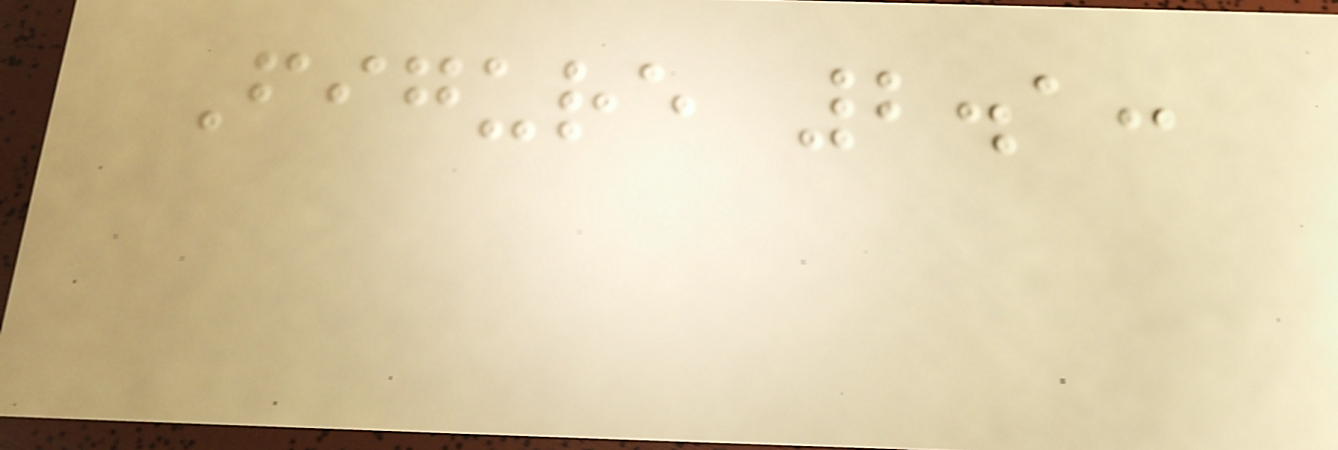Figure 2.1:
